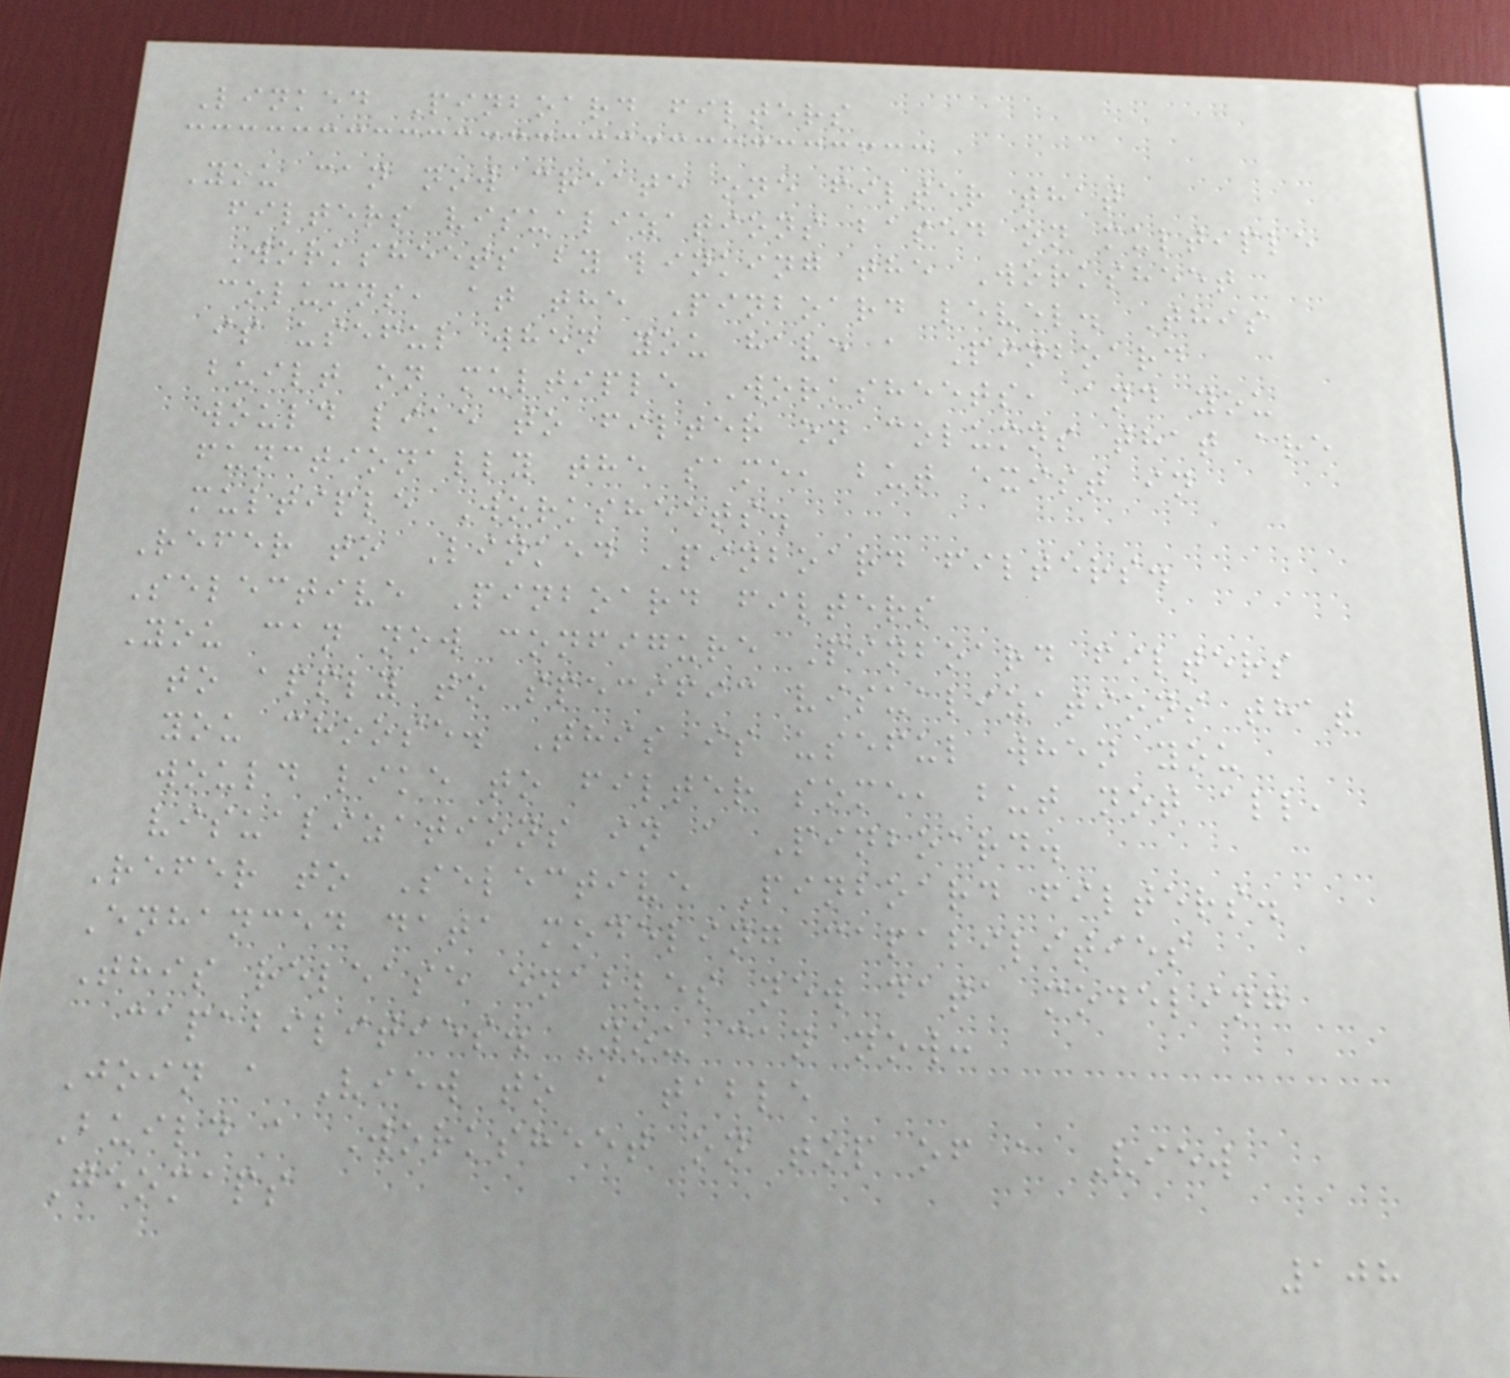Linked Pinboard filters
You can now create one filter that
filters visualizations based on multiple
Worksheets by linking the Worksheet
columns, at the Pinboard level. This
is useful when you have a Pinboard
built on multiple Worksheets, and you
would like to filter on columns that are
functionally the same, but exist in
multiple Worksheets.
Refer to Linked Pinboard filters.
Selective Pinboard filters
You can now configure Pinboard filters
to apply to specific visualizations that
you choose. This is useful when you
would like to filter some, but not all,
visualizations in a Pinboard.
Refer to Selective Pinboard filters.
Enhanced data modeling capabilities
This release enables new data modeling
capabilities. You can now:
Join a View to a table
Build a Worksheet on top of a View
Geomaps
108
